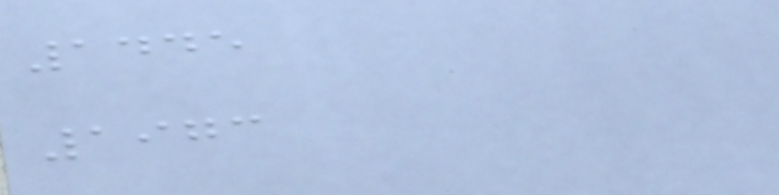1445
1973
